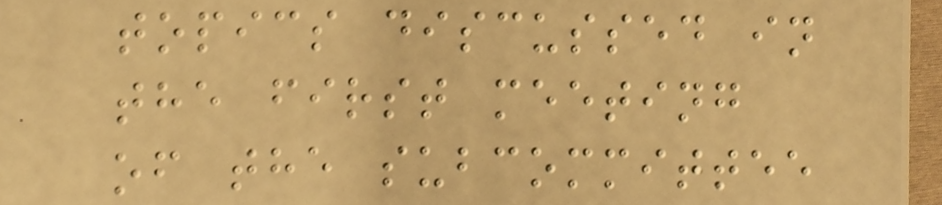topics discussed in
the first meeting
of the subcommittee
